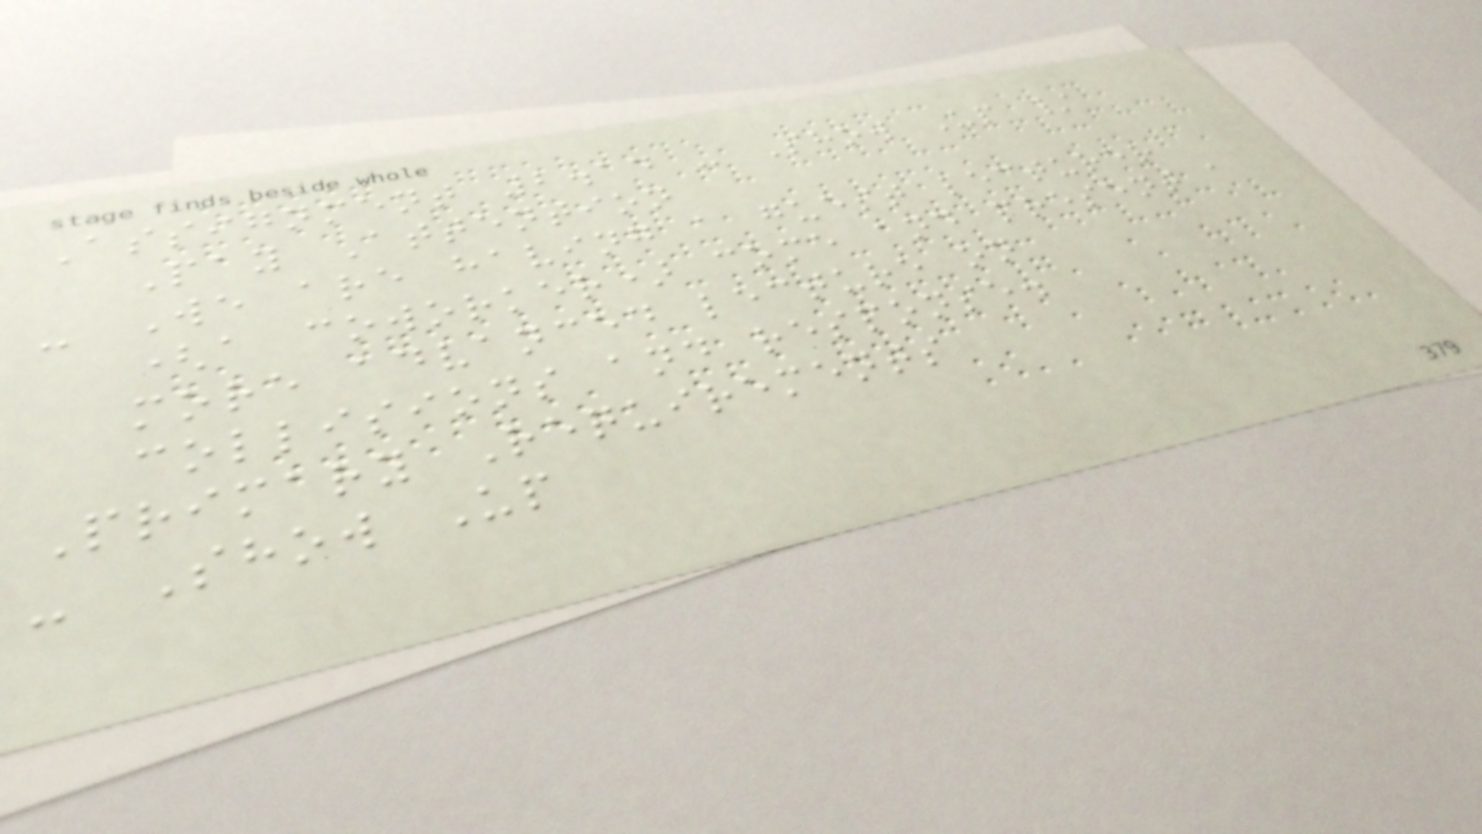Assignment 2.14 - Show Up /
Pay Attention
- We are having a guest lecturer
(a coworker) come and present a
more advanced lecture on
collisions and response.
Primary Requirements
- Show Up
